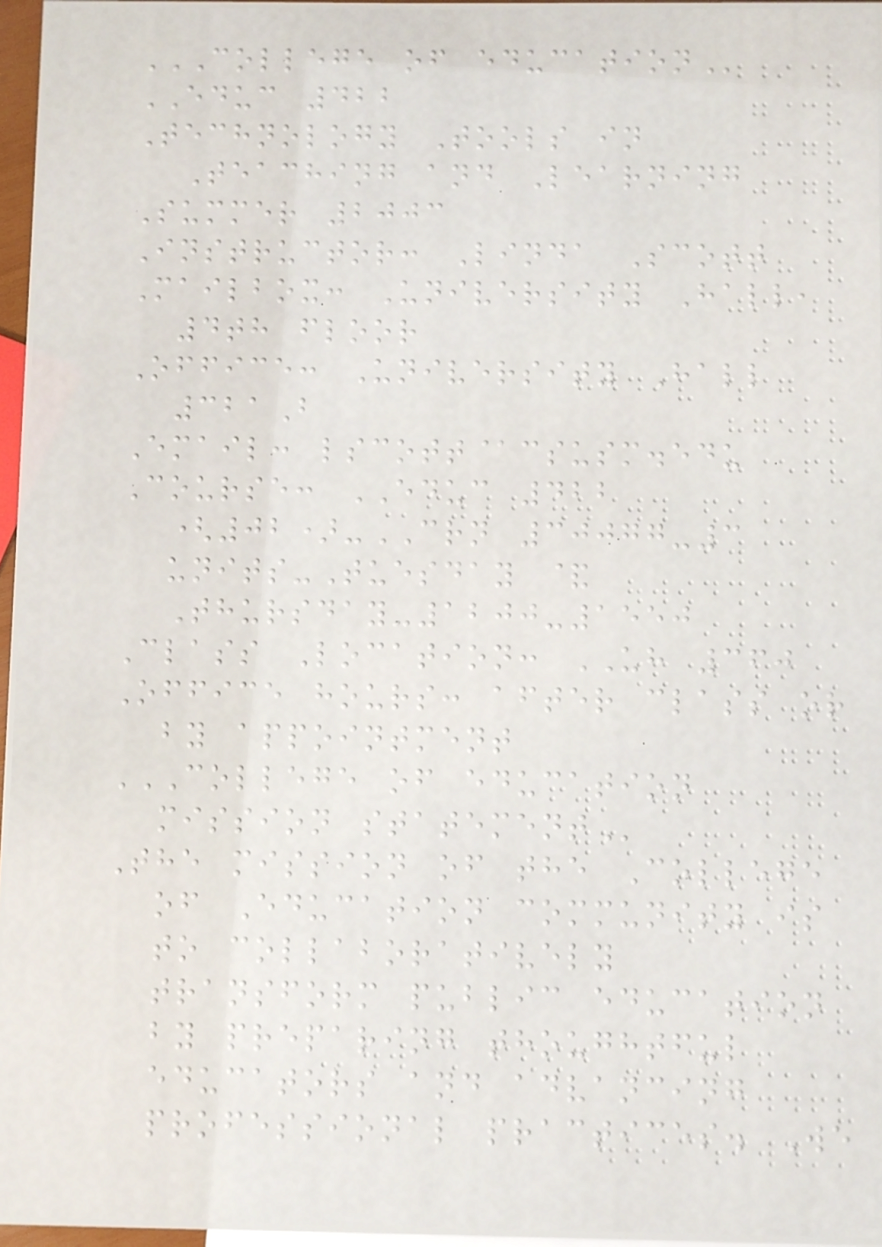COLLEGE OF EDUCATION
EDUC 422
Technology Tools in
Teaching and Learning
Summer 2003
Instructor: Linda Scott
Mailbox: University Hall,
4th floor
Office: University Hall
321B
Email: lscott@csusm.edu
Course: EDUC 422
(02)-CRN 30077-3
units-Tuesday &
Thursday-1200-1550
Class Location: UH 360
Office hours: after class or
by appointment
COLLEGE OF EDUCATION
MISSION STATEMENT
The mission of the College
of Education community is
to collaboratively
transform public education
by preparing thoughtful
educators and advancing
professional practices. We
